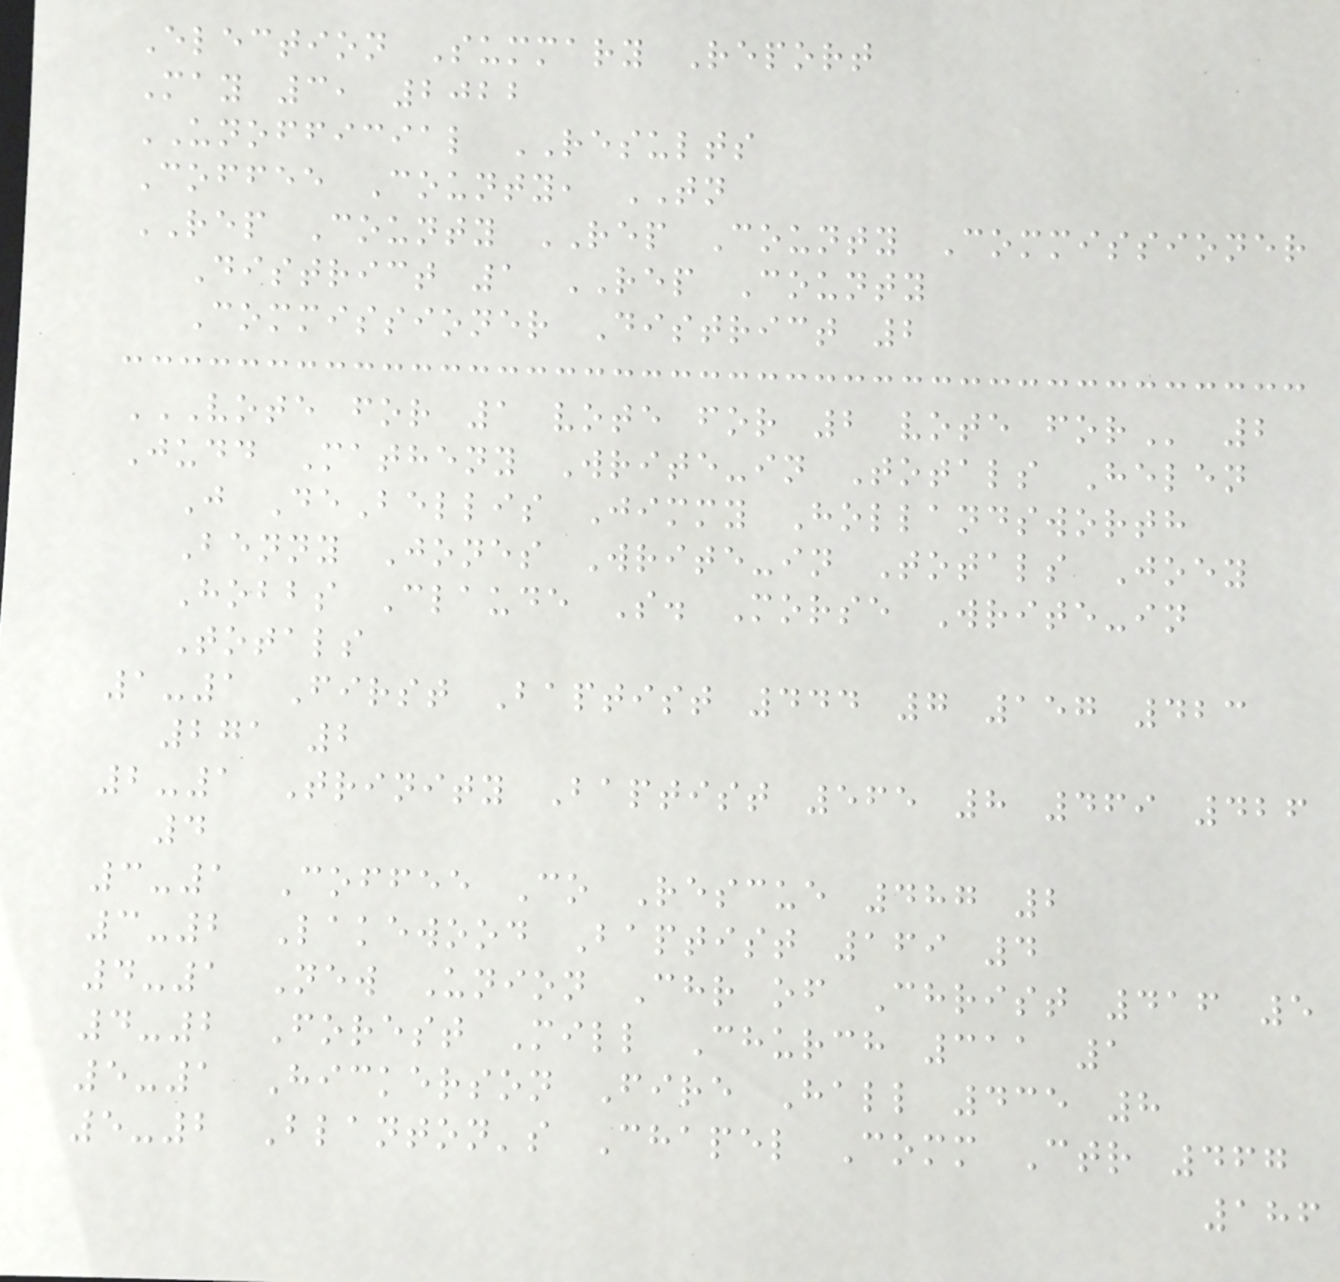Election Summary Report
May 3, 2022
UNOFFICIAL RESULTS
Coffee County, TN
REP County REP County Commissioner
District 1 REP County
Commissioner District 2
VOTE FOR 1 VOTE FOR 2 VOTE FOR 2
Judd Matheny Write-in Totals Helen
J DeBellis Jimmy Hollandsworth
Benny Jones Write-in Totals Joey
Hobbs Claude S. Morse Write-in
Totals
1-1 First Baptist 444 7 157 423
271 2
2-1 Trinity Baptist 565 8 469 426
4
3-1 Coffee Co Rescue 487 2
3-2 Lakewood Baptist 169 4
4-1 New Union Chr of Christ 416 5
4-2 Forest Mill Church 311 1
5-1 Hickerson Fire Hall 435 8
5-2 Blanton's Chapel Comm Ctr 467
186
